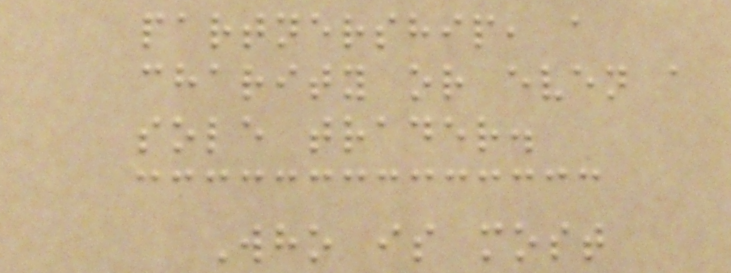partnership, a
charity or even a
sole trader.
Who is most
